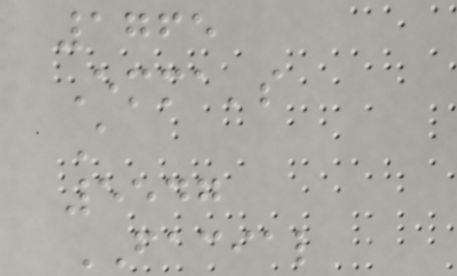1765
Emma's
A
5547
FACIAL
